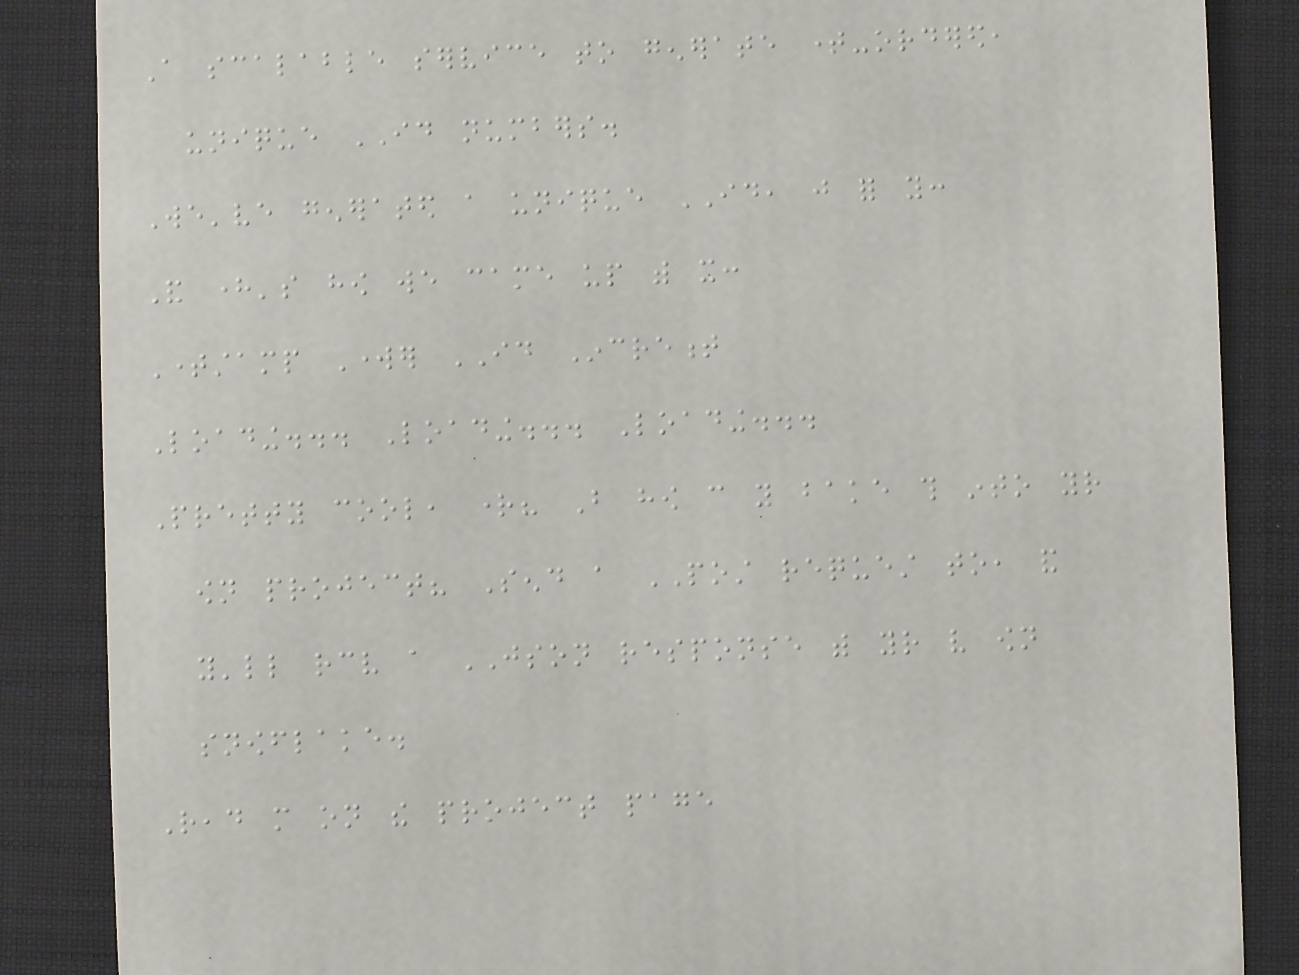A scalable service to generate time-ordered,
unique ID numbers.
We've generated a unique ID, just for you:
And here's how we came up with it:
Timestamp Worker ID Increment
Loading... Loading... Loading...
Pretty cool, right? But how can you bake this into your
own project? Send a POST request to, and
you'll receive a JSON response with your very own
snowflake.
Read more on the project page
